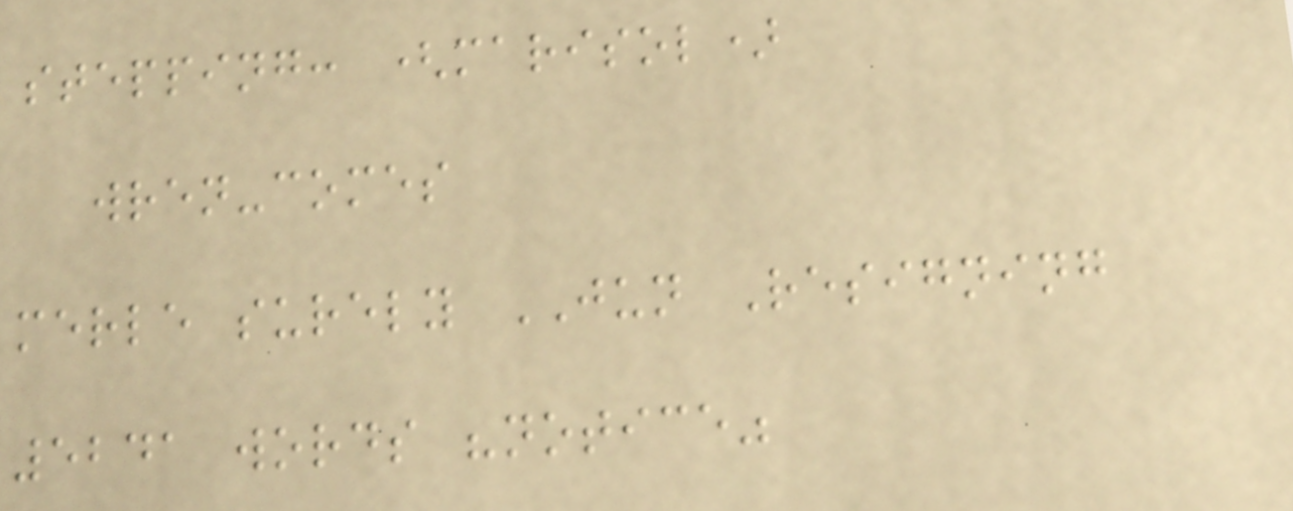stepping: (marisol)
wren-comes
merle surely JUN Resigning
5241 words "notice"
